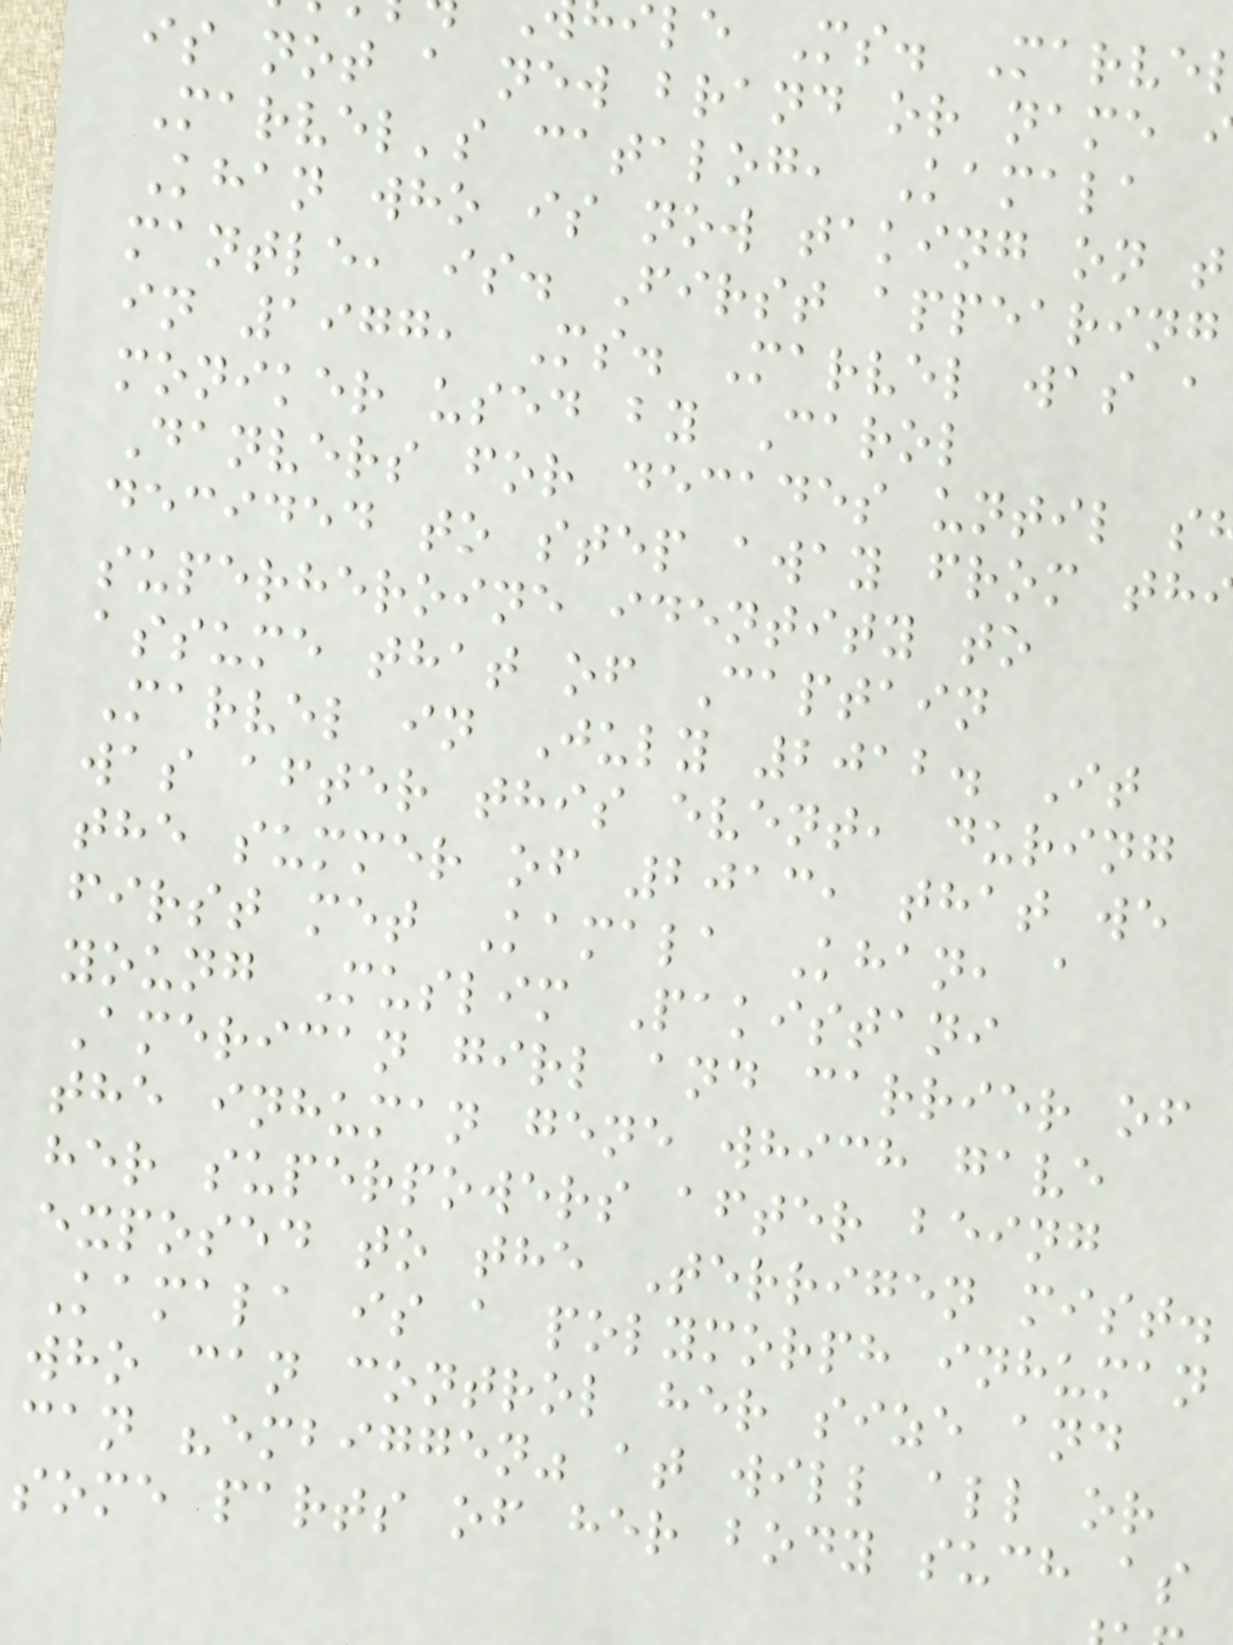ile Ms. Marve
is not a new brand or name
Marvel's catalog, Kamala
Khan who is now taking on t
mantle, is. First appearing
in 1977, Ms. Marvel was a
moniker used by Carol
Danvers for decades until s
decided to step away from th
superheroine identity to
assume that of Captain
Marvel in July 2012. It
was after this event, during
the summer of 2013, that we
first met Kamala Khan, a
young Muslim Pakistani
American girl and carrier of
the inhuman gene which gave
her superpowers after being
exposed to the Terrigen mist.
Kamala is a polymorph inhuman
who can control her size and
can "embiggen" at will all or
some parts of her body such as
